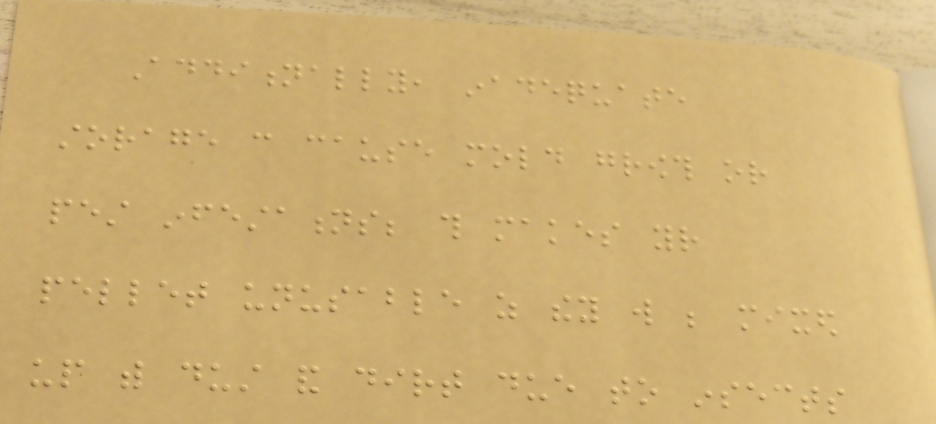Additionally, inadequate
storage can cause mold growth or
pest infestations; this makes your
pellet unusable as they will be mixed
up with dust and dirt due to insects
